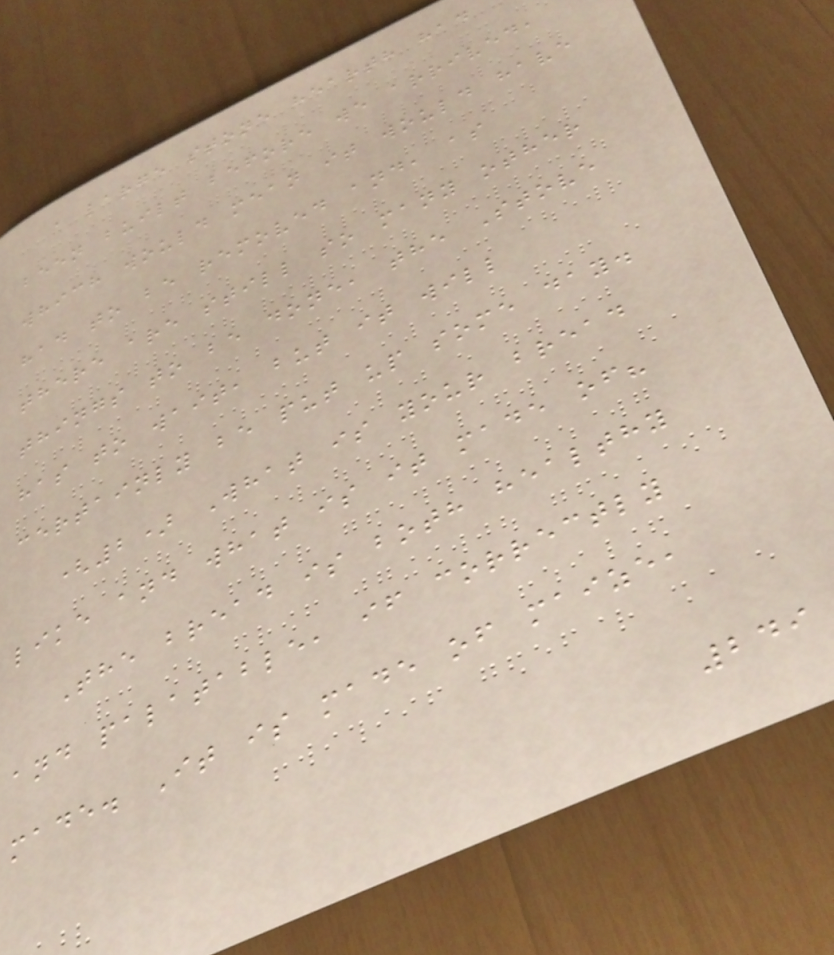a large stone hearth had
been built before we arrived,
which would mean it would have
had to be removed and, as
there are still so many other
things to be done, the Stove
has to wait, but it will
certainly be put up some day.
(2) What is your bread
like and what is it made of?
The bread is both healthy
and palatable, if correctly
made. It is made of maize,
249
